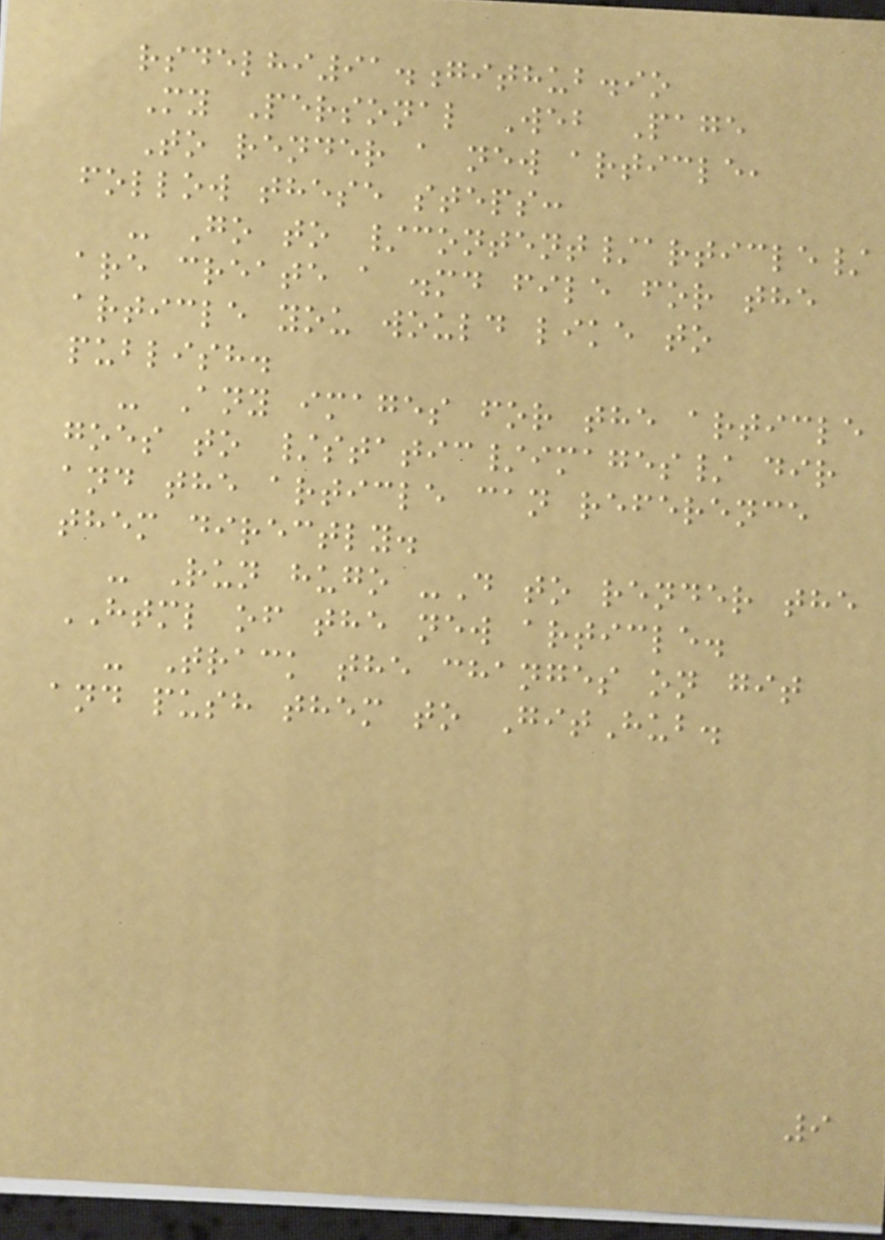rsdelhi91.github.io
My Personal Web Page
To render a new article,
follow these steps:
- Go to /content/article/
are create a .md file for the
article you would like to
publish.
- Any images for the article
goes to /static/images/ dir
and the article can reference
them directly.
- Run hugo -D to render the
HTML of the new article.
- Track the changes on git
and push them to GitHub.
9
